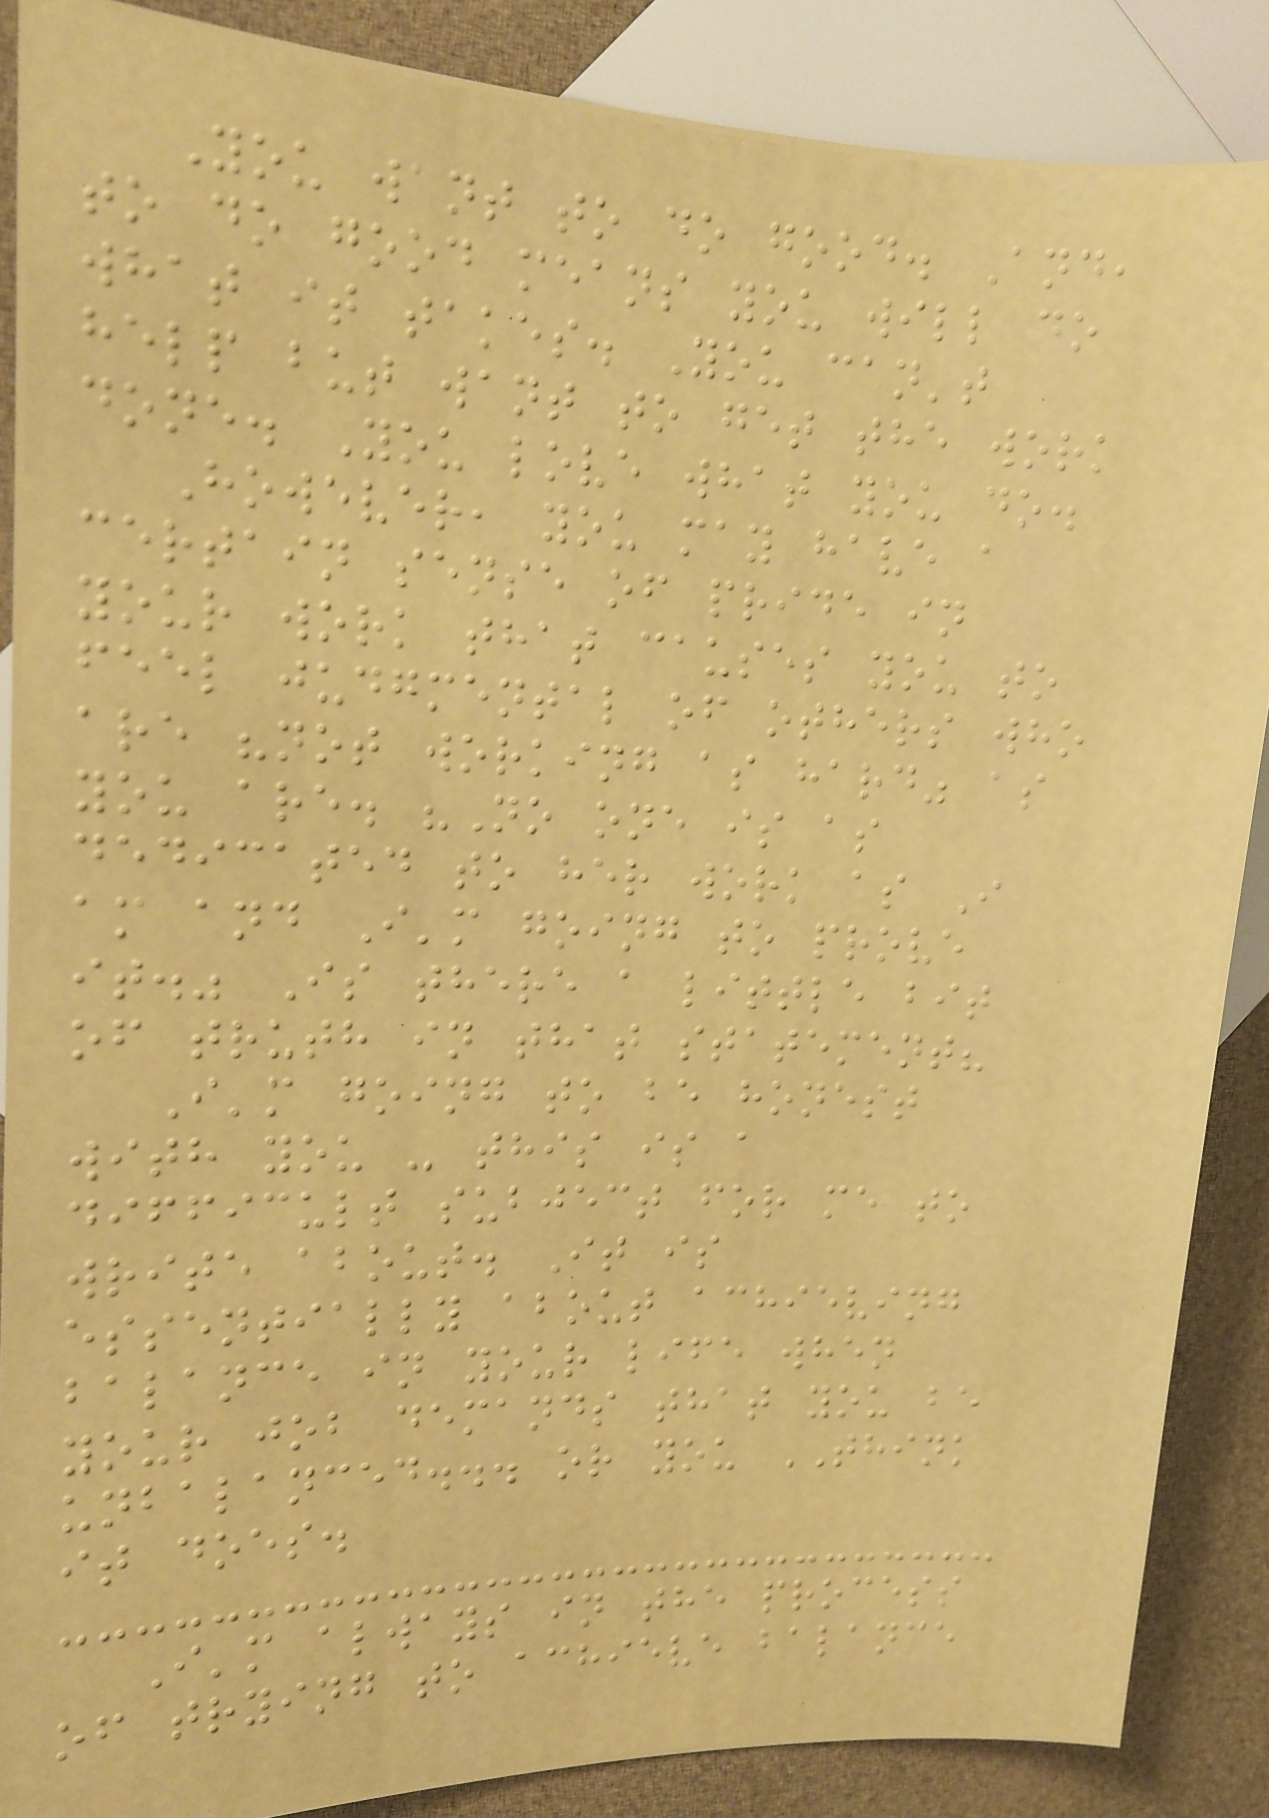You want to do good. And,
to do good means you will do
what it takes. You can't
help but want to get the work
done. You love what you do.
However, you may have a
certain sense of pride in
your work that causes you to
feel judgmental of others who
are "not working as hard" as
you are. "No one is as
dedicated to her work as I
am and I'm going to prove
it." Is there a little bit
of truth in that statement?
I'm going to be honest
with you - this is a
difficult subject for me to
write about. It is
essentially about achieving
balance in your life when
your job demands that you be
unbalanced... or you THINK
it does.
I'm always in the process
of trying to achieve balance
